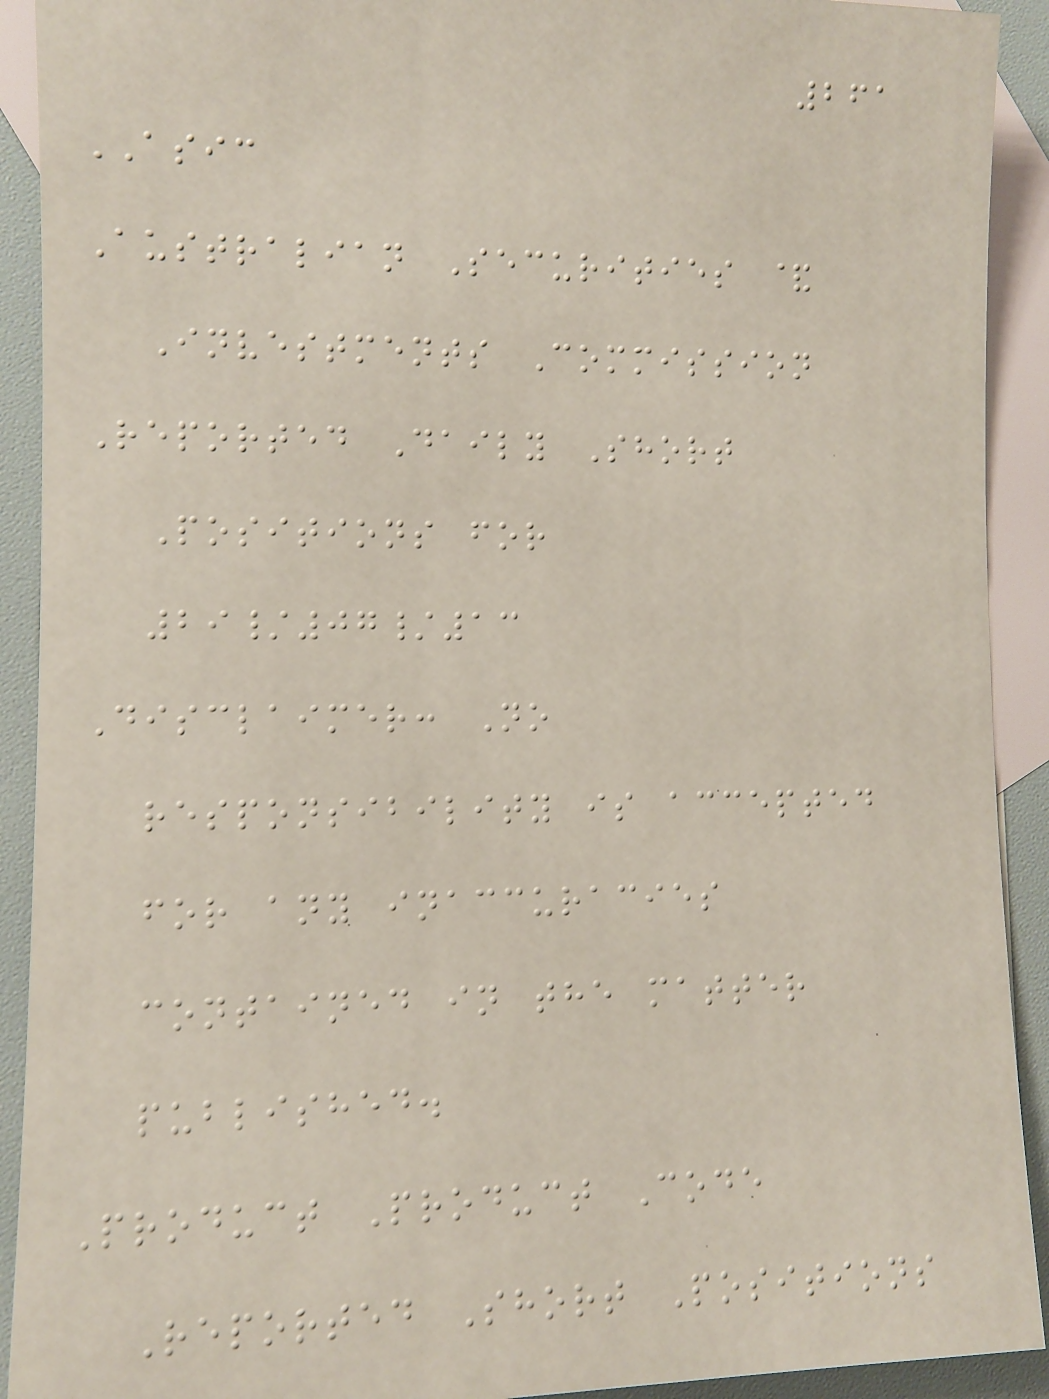261
ASIC
Australian Securities &
Investments Commission
Reported Daily Short
Positions for
29/07/13
Disclaimer: No
responsibility is accepted
for any inaccuracies
contained in the matter
published.
Product Product Code
Reported Short Positions
